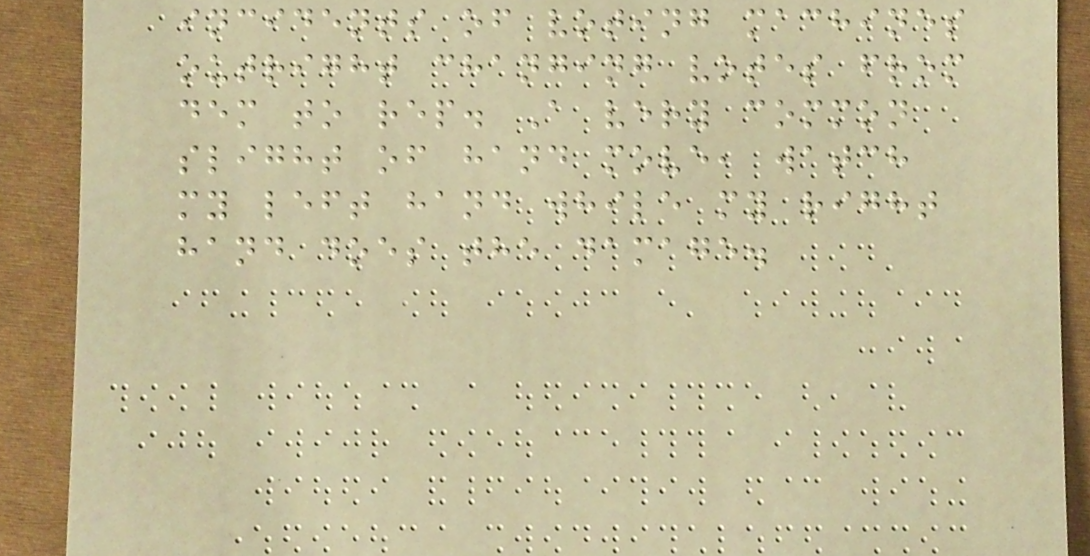incidents of voting machines
outright changing votes from
dem to rep. A very common
slight of hand move, watch
my left hand while my right
hand does the damage.
